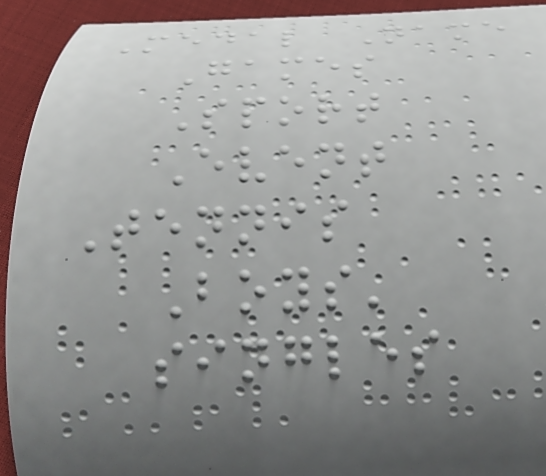Medal Name
Games
Sport
Event
Tennis
Boys'
singles
